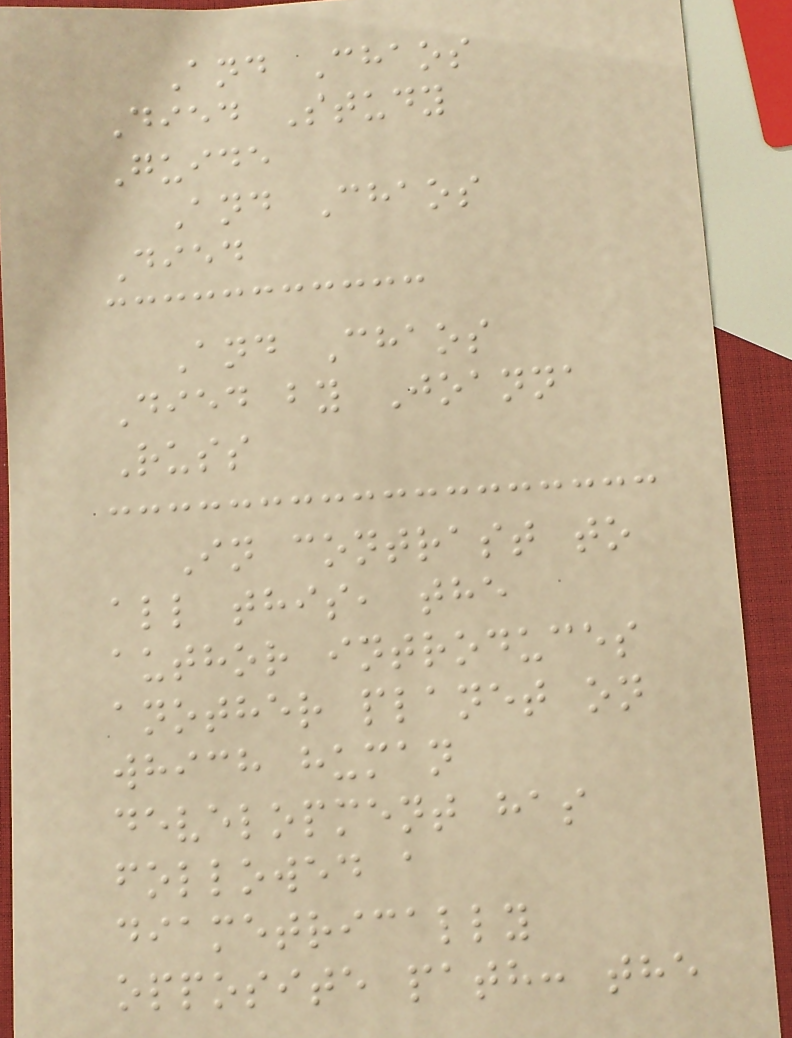And Chaos
Died Study
Guide
And Chaos
Died
And Chaos
Died by Joanna
Russ
In contrast to
all this, the
author introduces
another planet on
which human
development has
followed a
diametrically
opposite path: the
